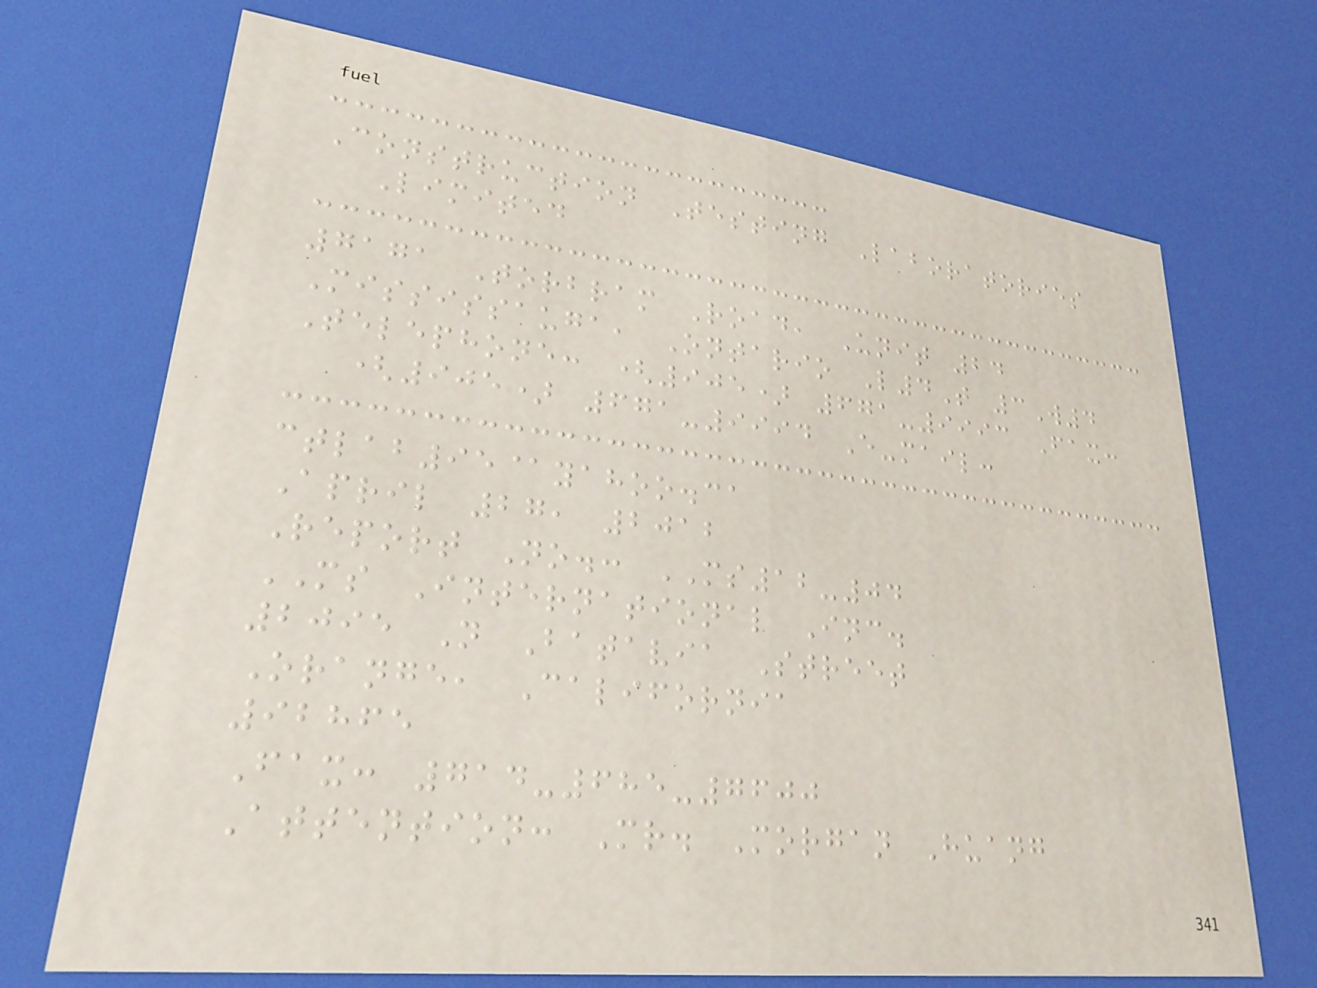Construction Testing Laboratories
Limited
7171 Torbram Road, Unit 24
Mississauga, Ontario L4T 3W4
Telephone: (905) 671-9993 Fax:
(905) 671-9994 E-mail:
ctlab95@yahoo.ca
April 27, 2012
Report No.: MS12-04
MS International Inc.
2095 N Batavia Street
Orange, California
92865
Fax: 714-685-7600
Attention: Mr. Morgan Huang
